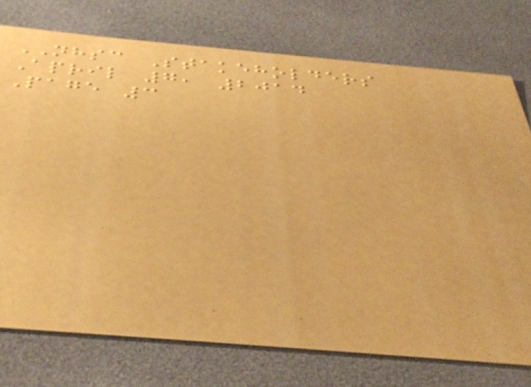NHSC Stakeholders
April 7, 2014
Page 3
